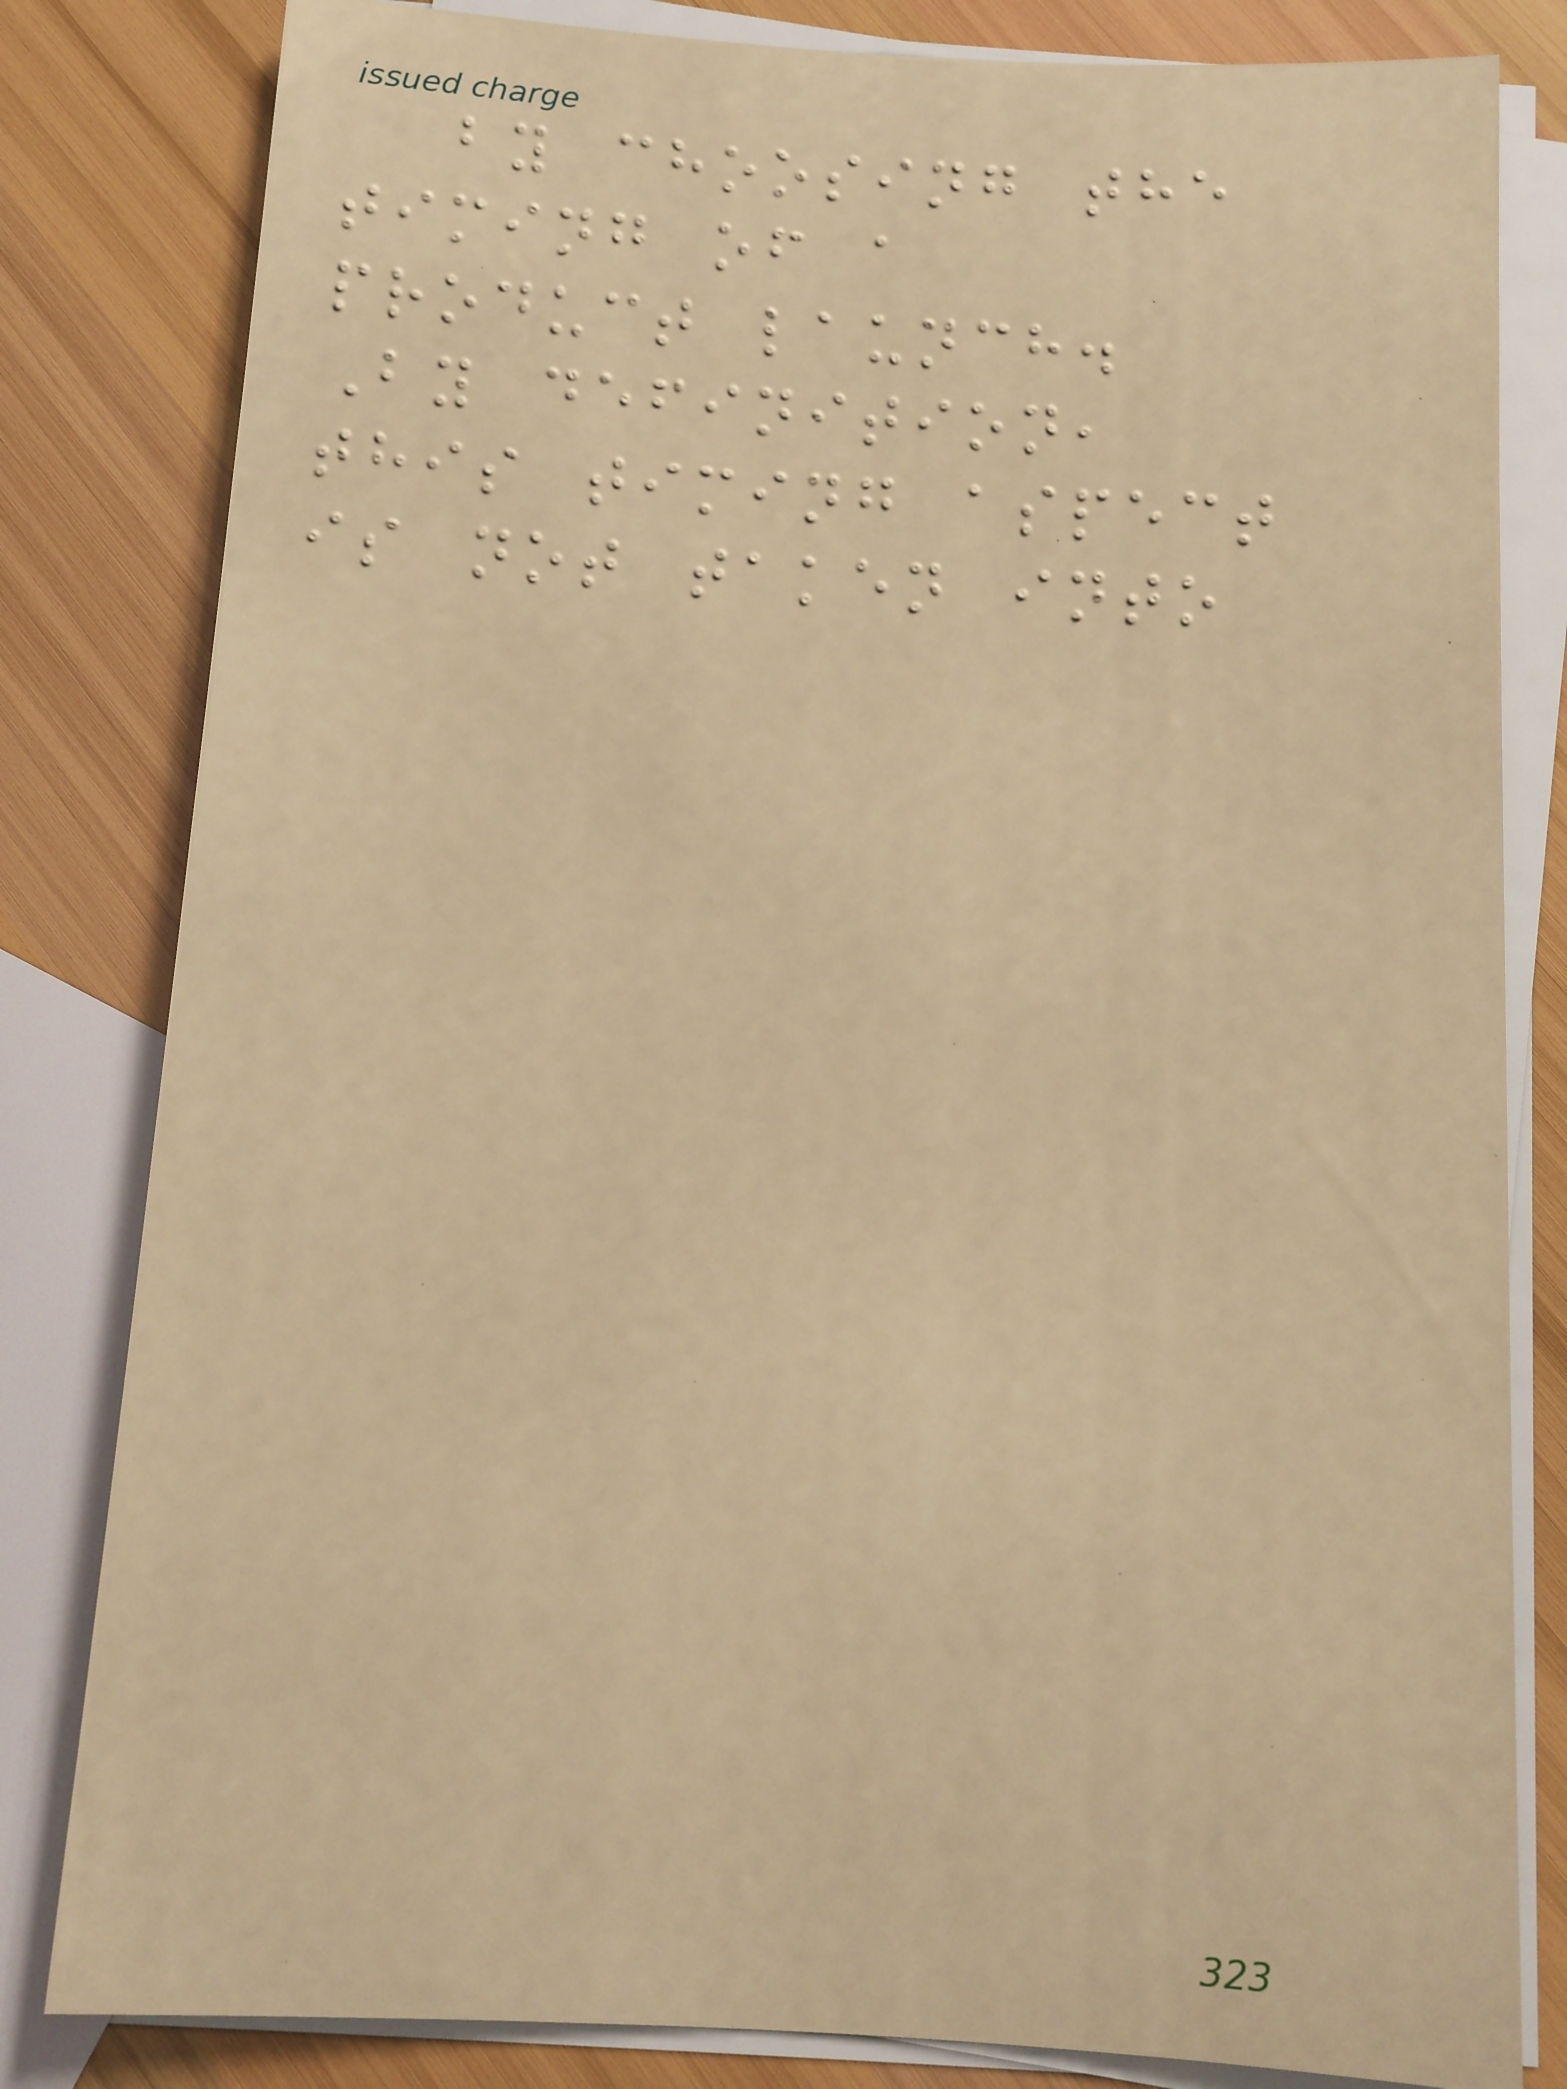by choosing the
timing of a
product launch.
By definition,
this timing aspect
is not taken into
